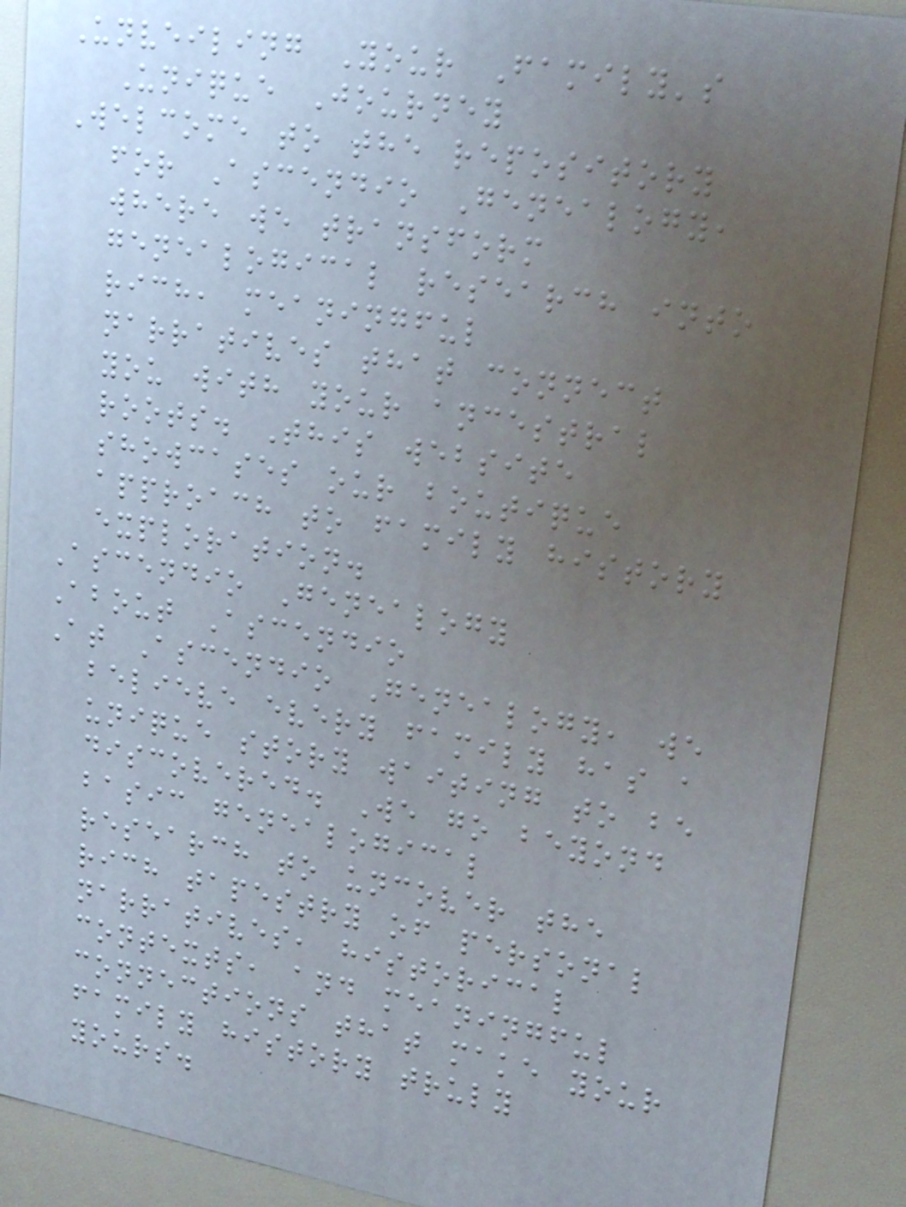Unveiling Your Family's
Unique Journey
Welcome to the repository
for Ascendio Genealogy,
where we transform
genealogical research into
rich, meaningful
narratives that connect
you with your ancestral
roots. This website
showcases our boutique
approach to family history
exploration.
Ascendio Genealogy
About Ascendio
At Ascendio Genealogy, we
believe every family has a
unique story waiting to be
discovered. We go beyond
basic genealogical
research to uncover the
rich tapestry of personal
narratives, historical
contexts, and meaningful
connections that make your
family history truly
yours.
